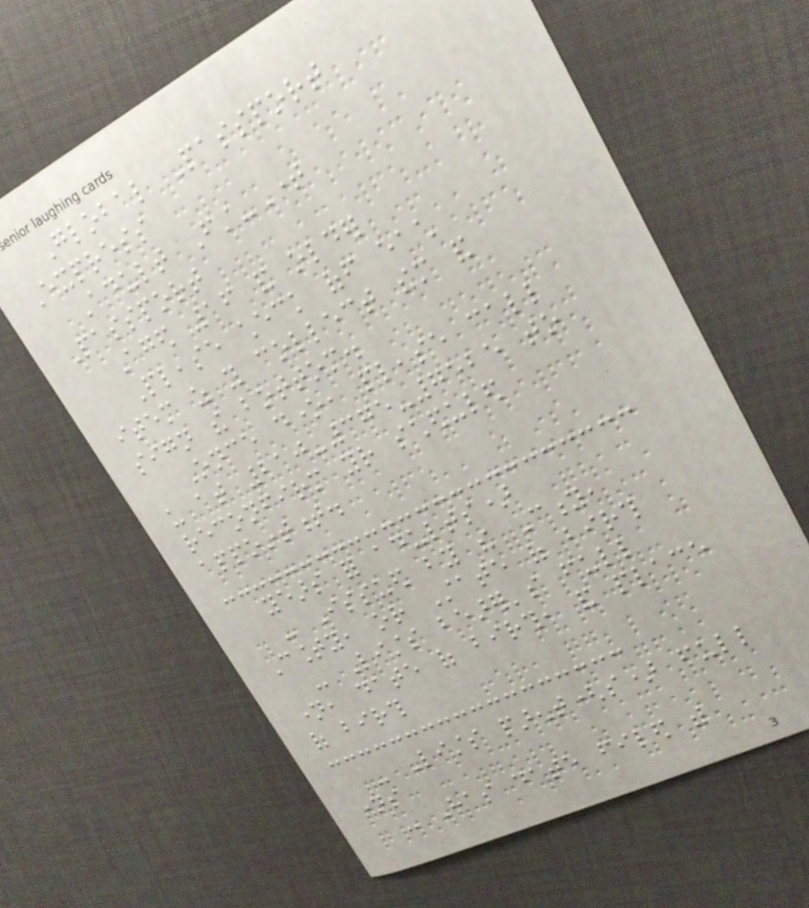Global Passport
Express
Adult First-Time
Passport
Aged 16 and older
Please check off each
item as you collect them and
sign the bottom.
Once done, please call
us at 210-375-7525 to
reconfirm your scheduled
appointment.
years for adults)
- Issued by the City,
County, or State of birth
- Lists bearer's full
name, date of birth, and place
of birth
- Lists parent(s) full
names
- Has date filed with
